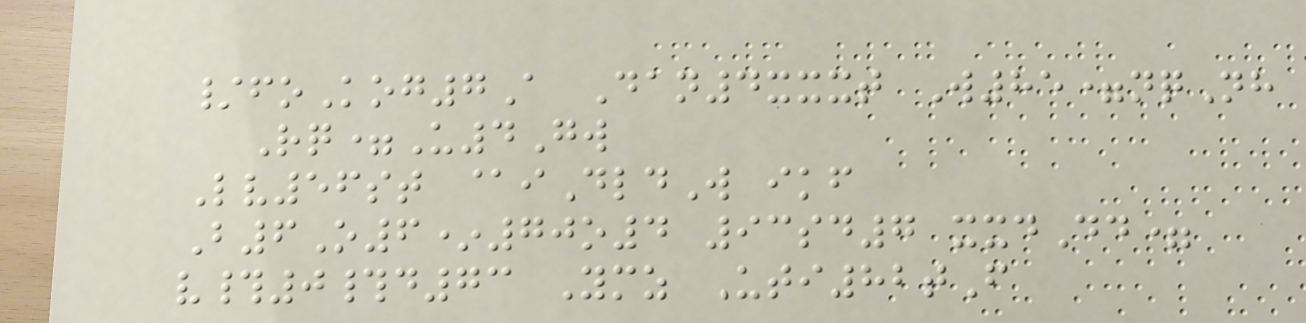/foKog7A Dan4xxxt W85=nqNh
Rq=U4Gw
Lv56st @iDldW ikf
B6O6*70o4 93sd7 xxdDd=
v#0#d73 Ymz Uti82tF
